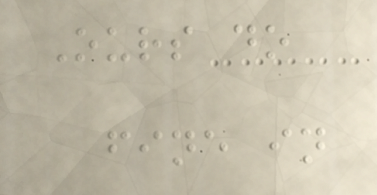Ours do
fine in
